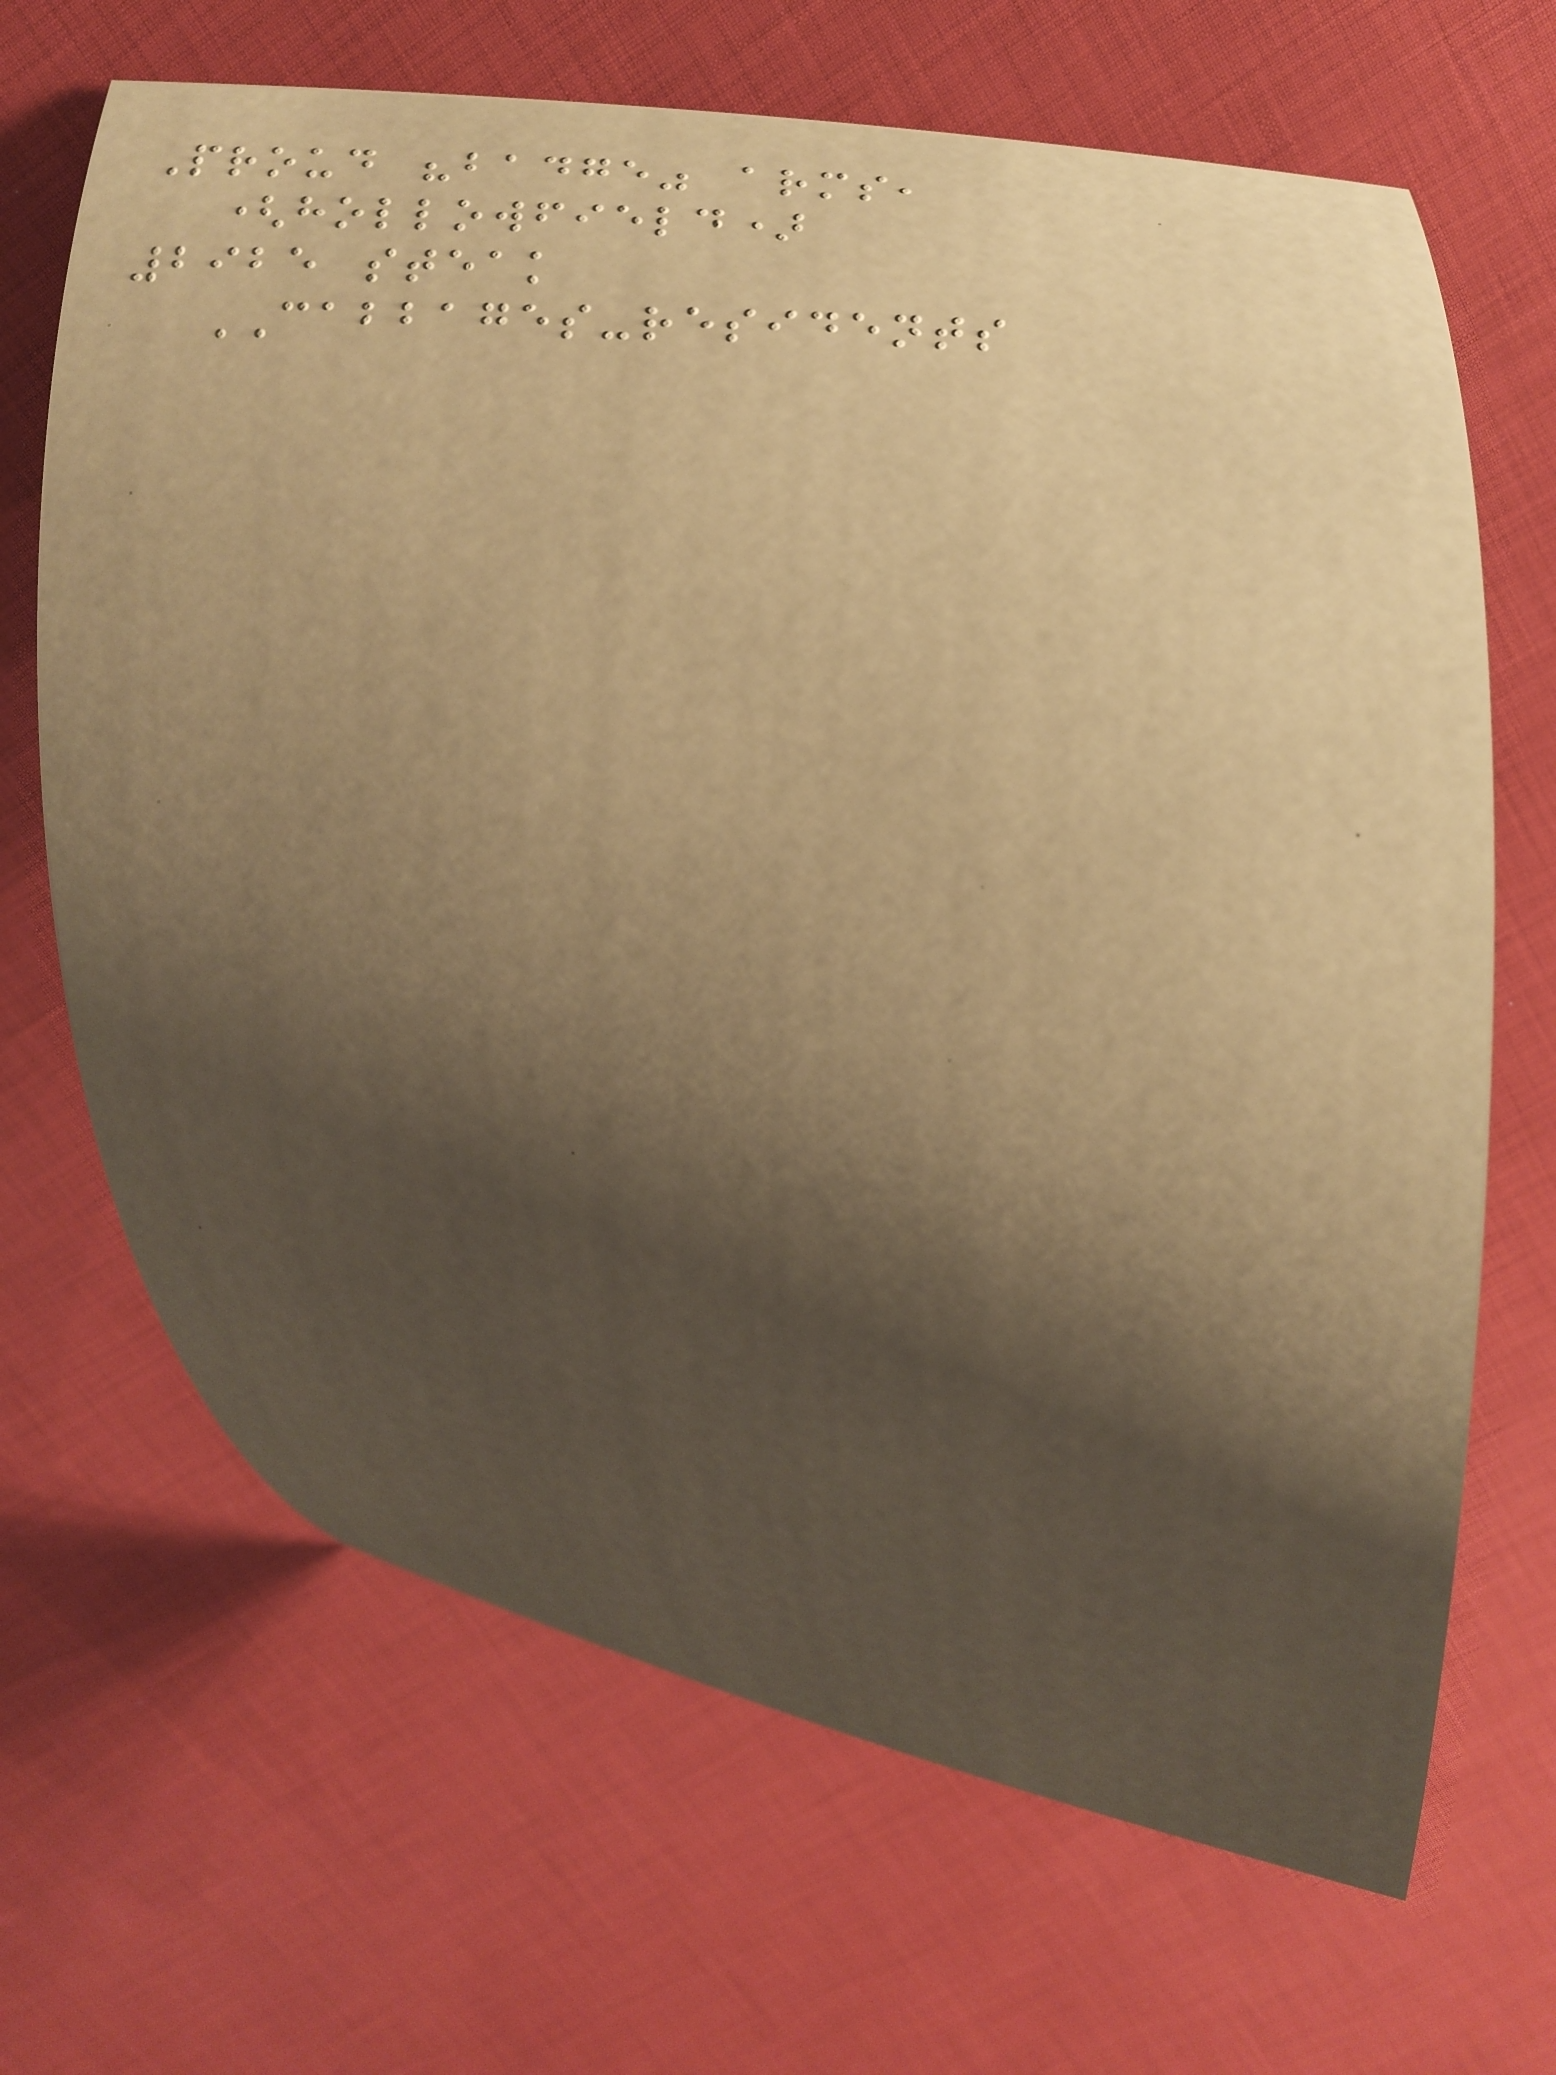Proud "badge" arms,
(hollowfield)
2925 steak
CABBAGES-residents
